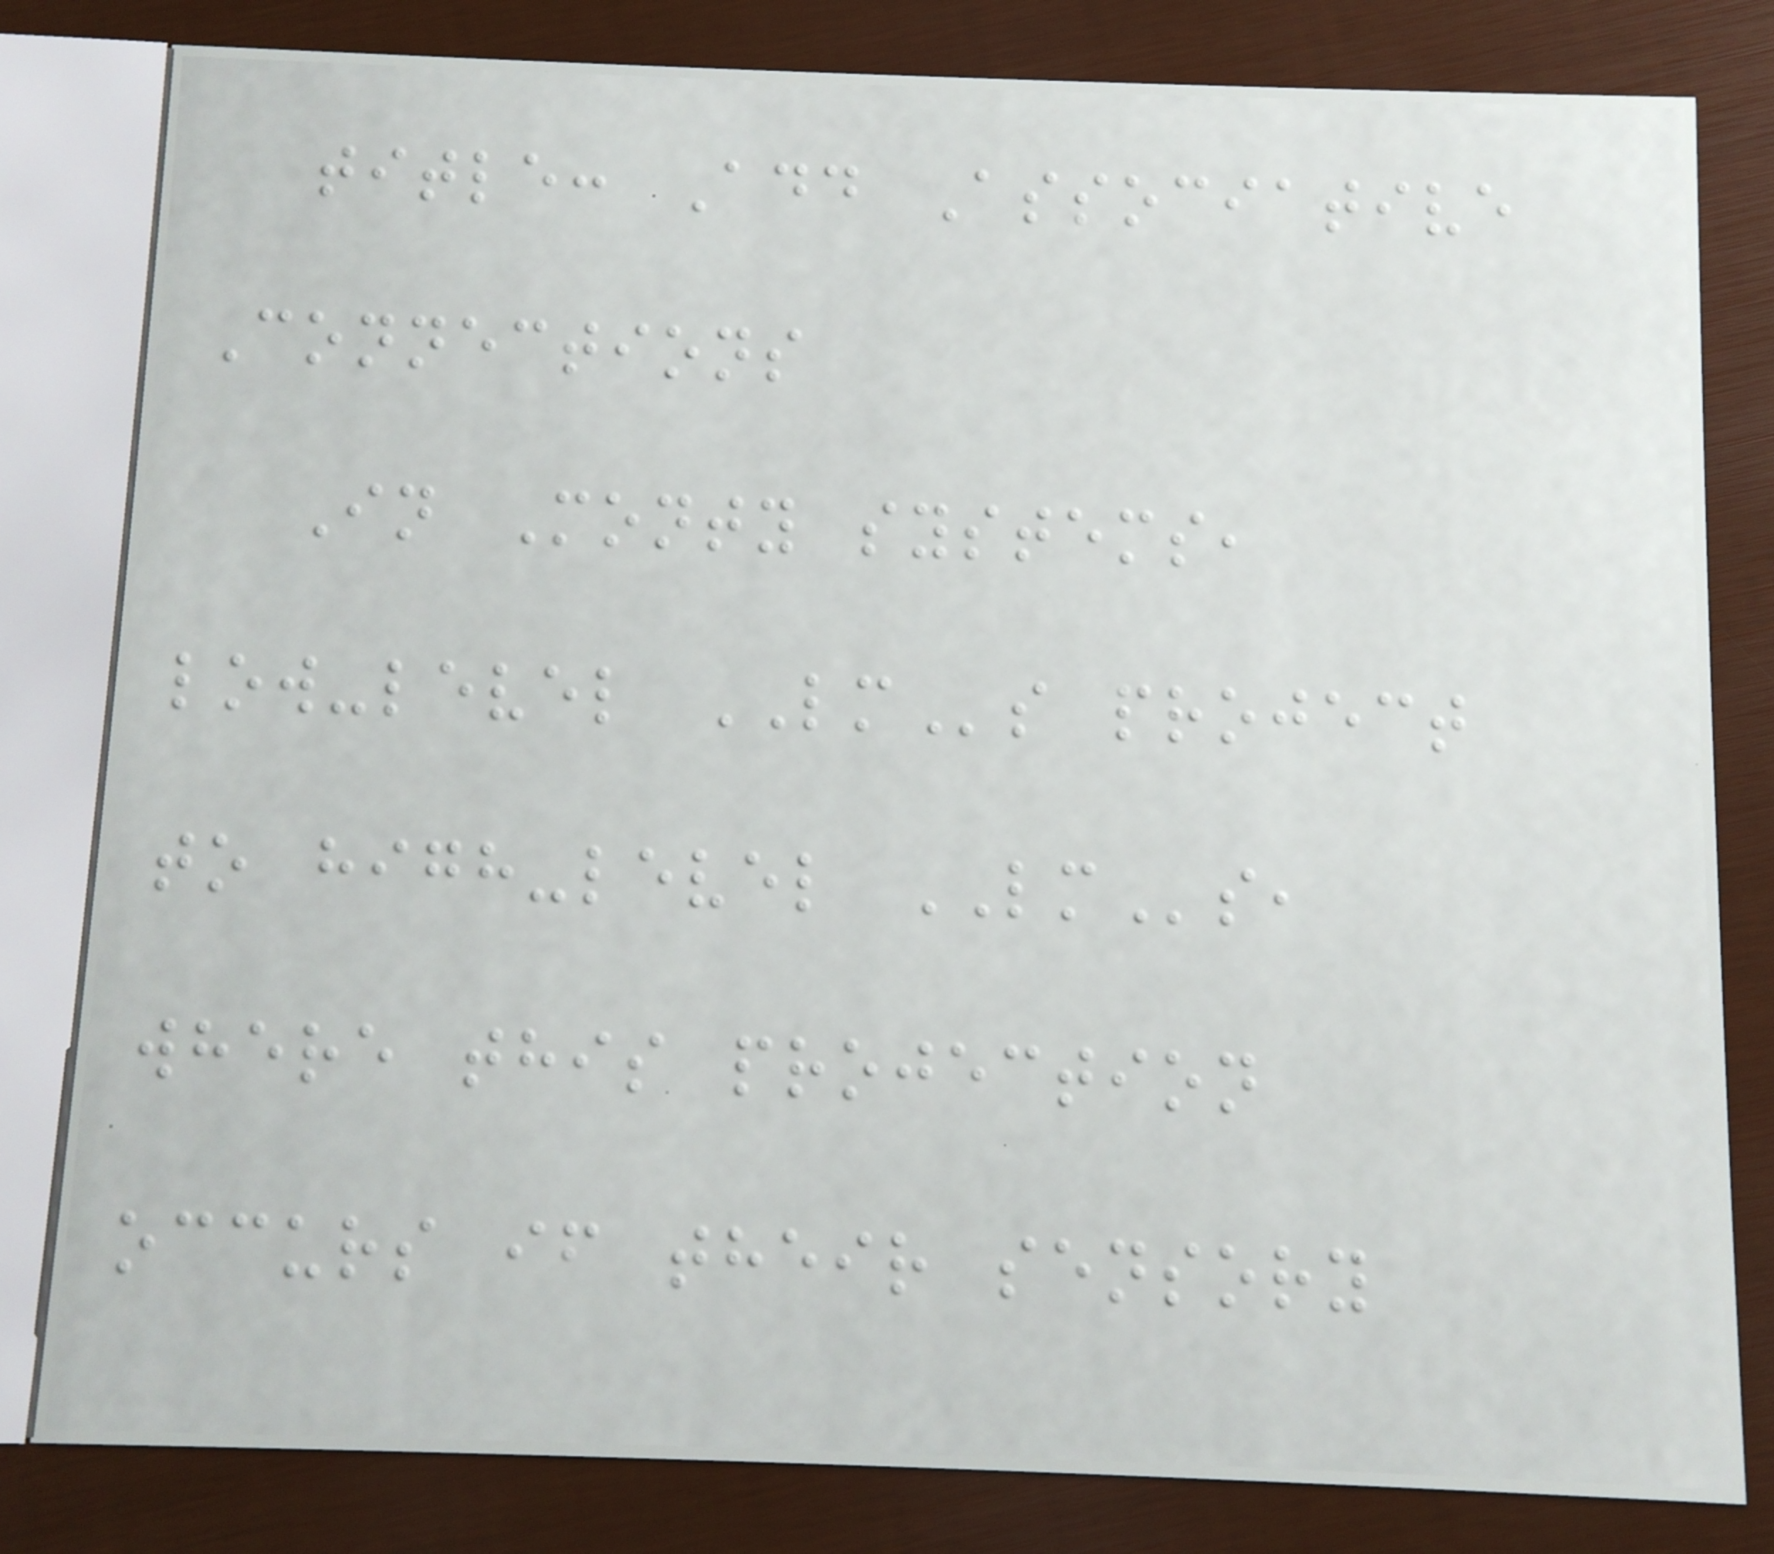title: Add Associative
Connections
In Monty systems,
low-level LMs project
to high-level LMs,
where this projection
occurs if their sensory
